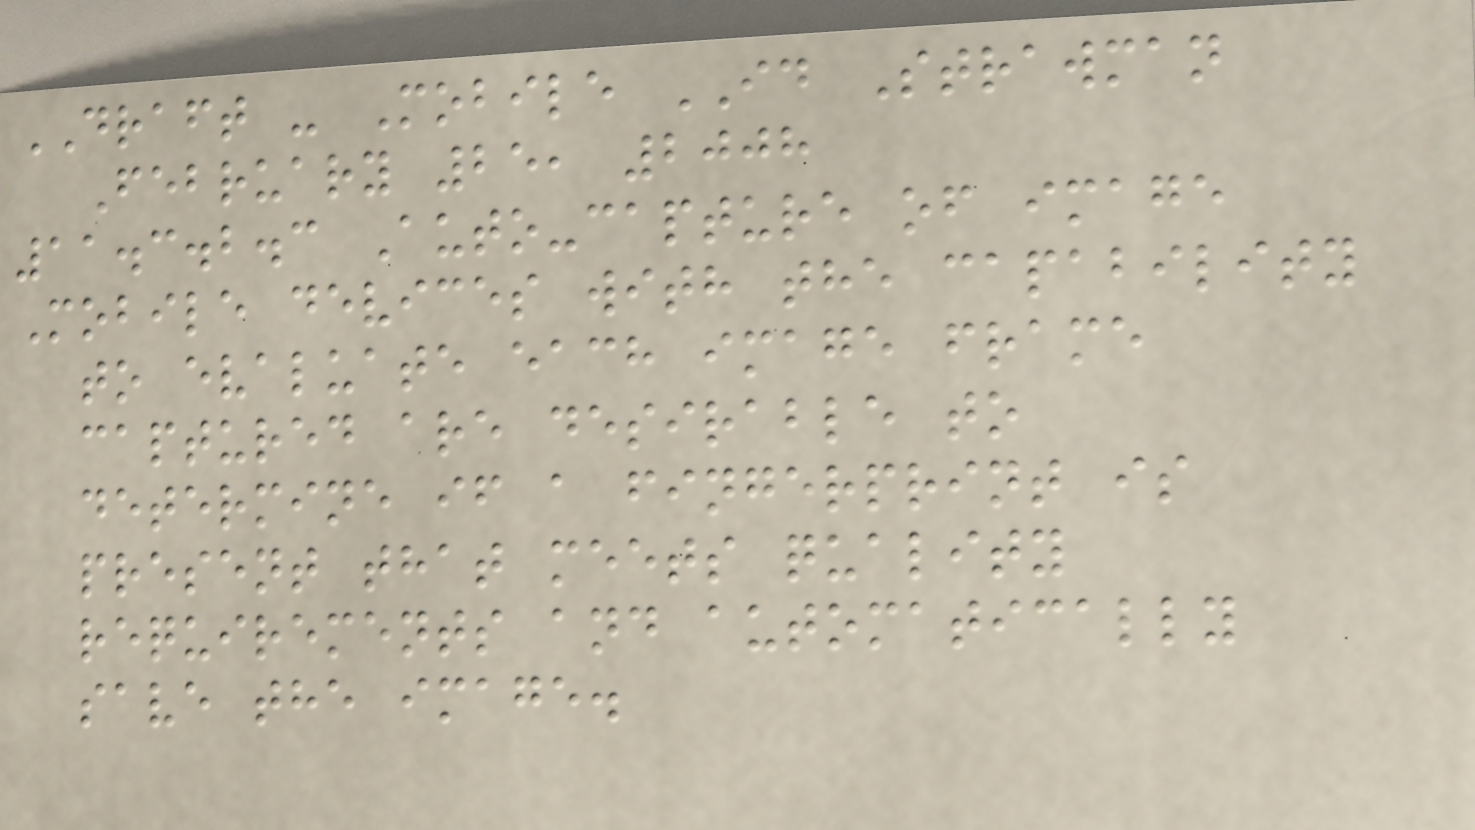DRAFT - Mobile ID Strawman
February 25, 2008
11.3.2.3 Auto-capture of image
Mobile devices with the capability
to evaluate each image frame
captured are desirable to
determine if a fingerprint is
present that meets quality
requirements and automatically
save the image.
